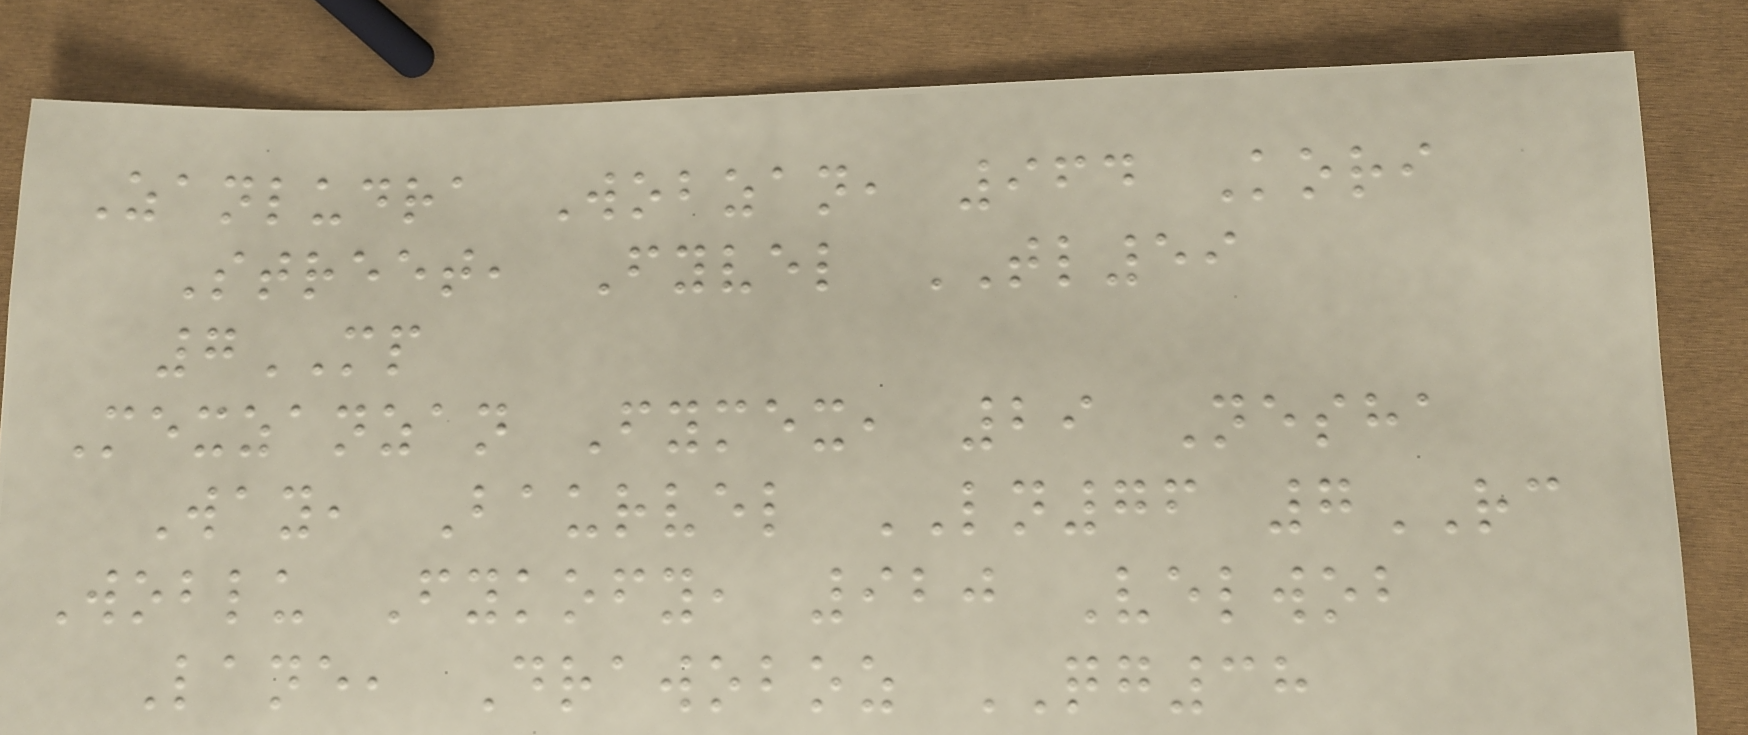Zanludra Wobzan, 964 Kori
Street, Fyvel TL59
7MP
Mexzanzan Fymex, 29 Nesha
Way, Baurvel LN76 7RC
Woblu Fykofy, 920 Velwob
Lane, Drawoboz QG38
